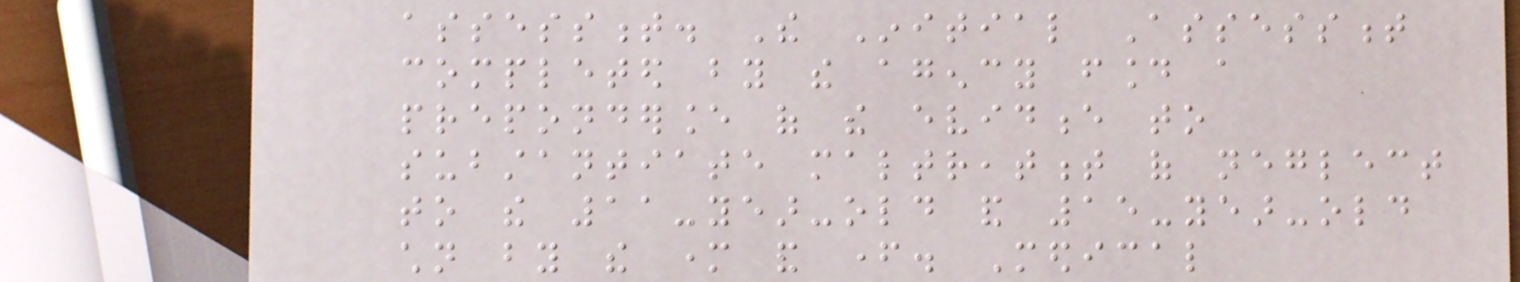assessment. The Initial Assessment
completed by the agency found a
preponderance of the evidence to
substantiate maltreatment of neglect
to the 11-year-old and 15-year-old
children by the mother and father. Medical
